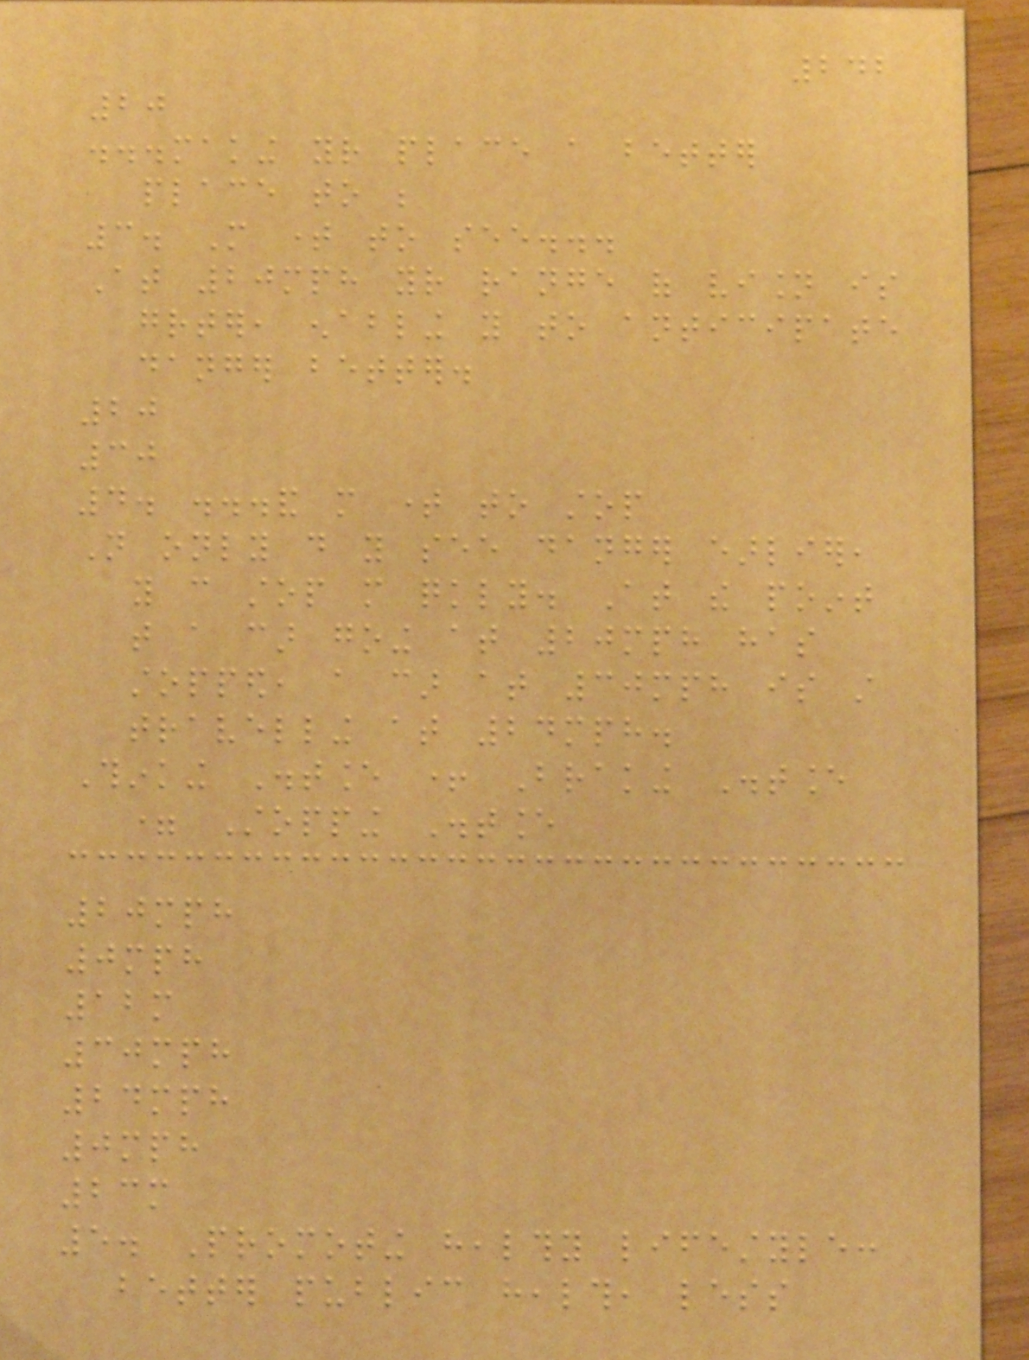242
20
...making your place a better
place to be
3. More time to see...
At 20mph your range of vision is
greater, enabling you to anticipate
danger better.
20
30
4. ...and more time to stop
Not only do you see danger earlier,
you can stop more quickly. At the point
that a car going at 20mph has
stopped, a car at 30mph is still
travelling at 24mph.
Thinking Distance + Braking Distance
= Stopping Distance
20mph
0mph
12m
30mph
24mph
0mph
23m
5. Promoting healthy lifestyle:
better public health, less
